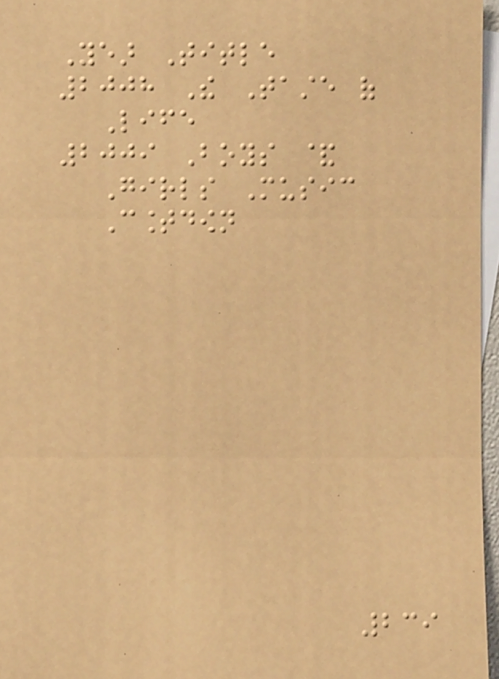Year Title
2008 The Taste of
Life
2009 Boys &
Girls Music
Countdown
239
